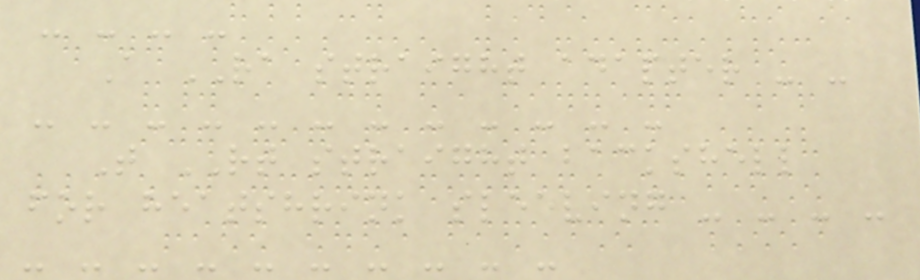- - - -
A RA straight adapter - -
- - - - - - - - - - - -
T RT straight backshell
for heatshrink sleeving - - - -
- - - - - - - - - -
